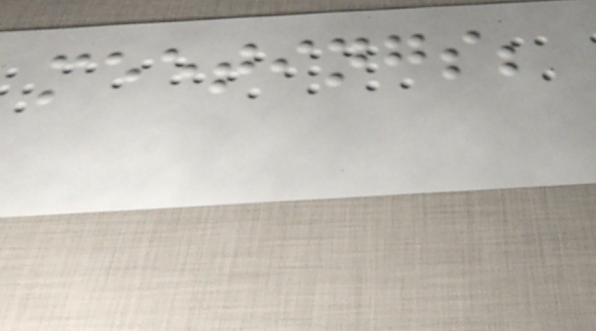meetings;
